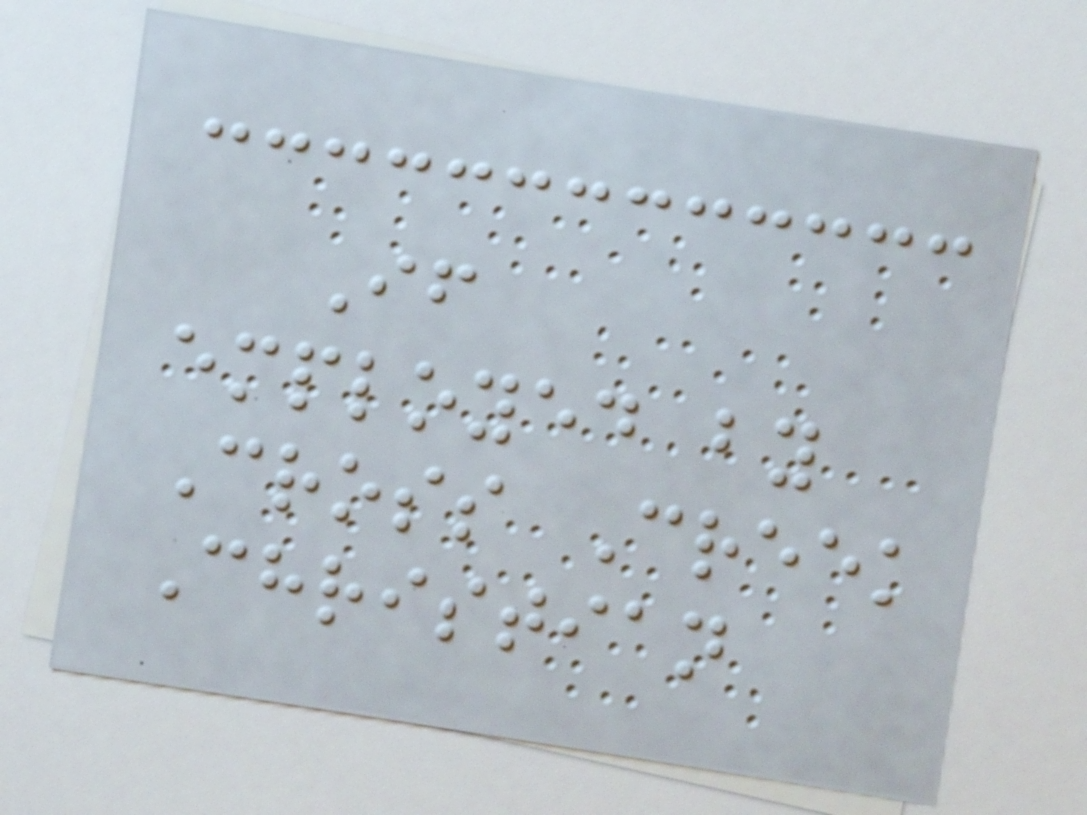If
employed by
Cross Creek
Christian
